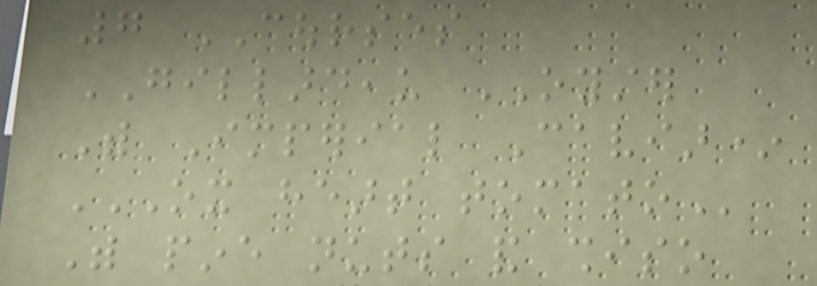7 COURSES
GILLARDEAU OYSTER
With Imperial Caviar*
OX HEART TOMATO
With pine nuts and shiso
